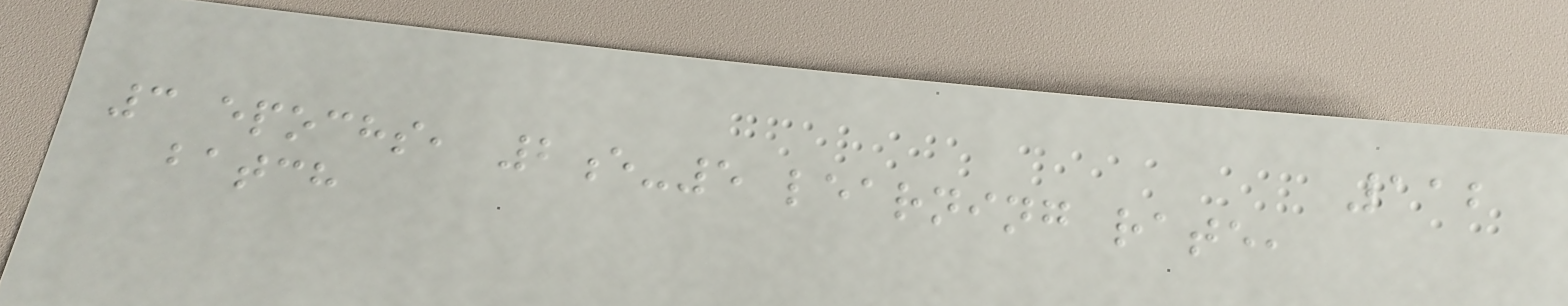112
3 epochs, 2e-5 learning rate,
batch
